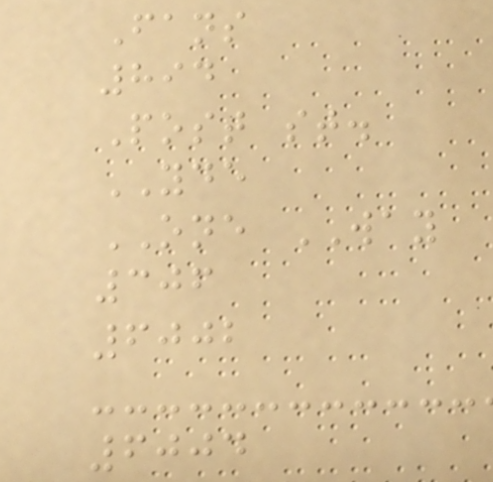Fans
894
Post st.
YDE
ONE WAY
306
6002
6004
